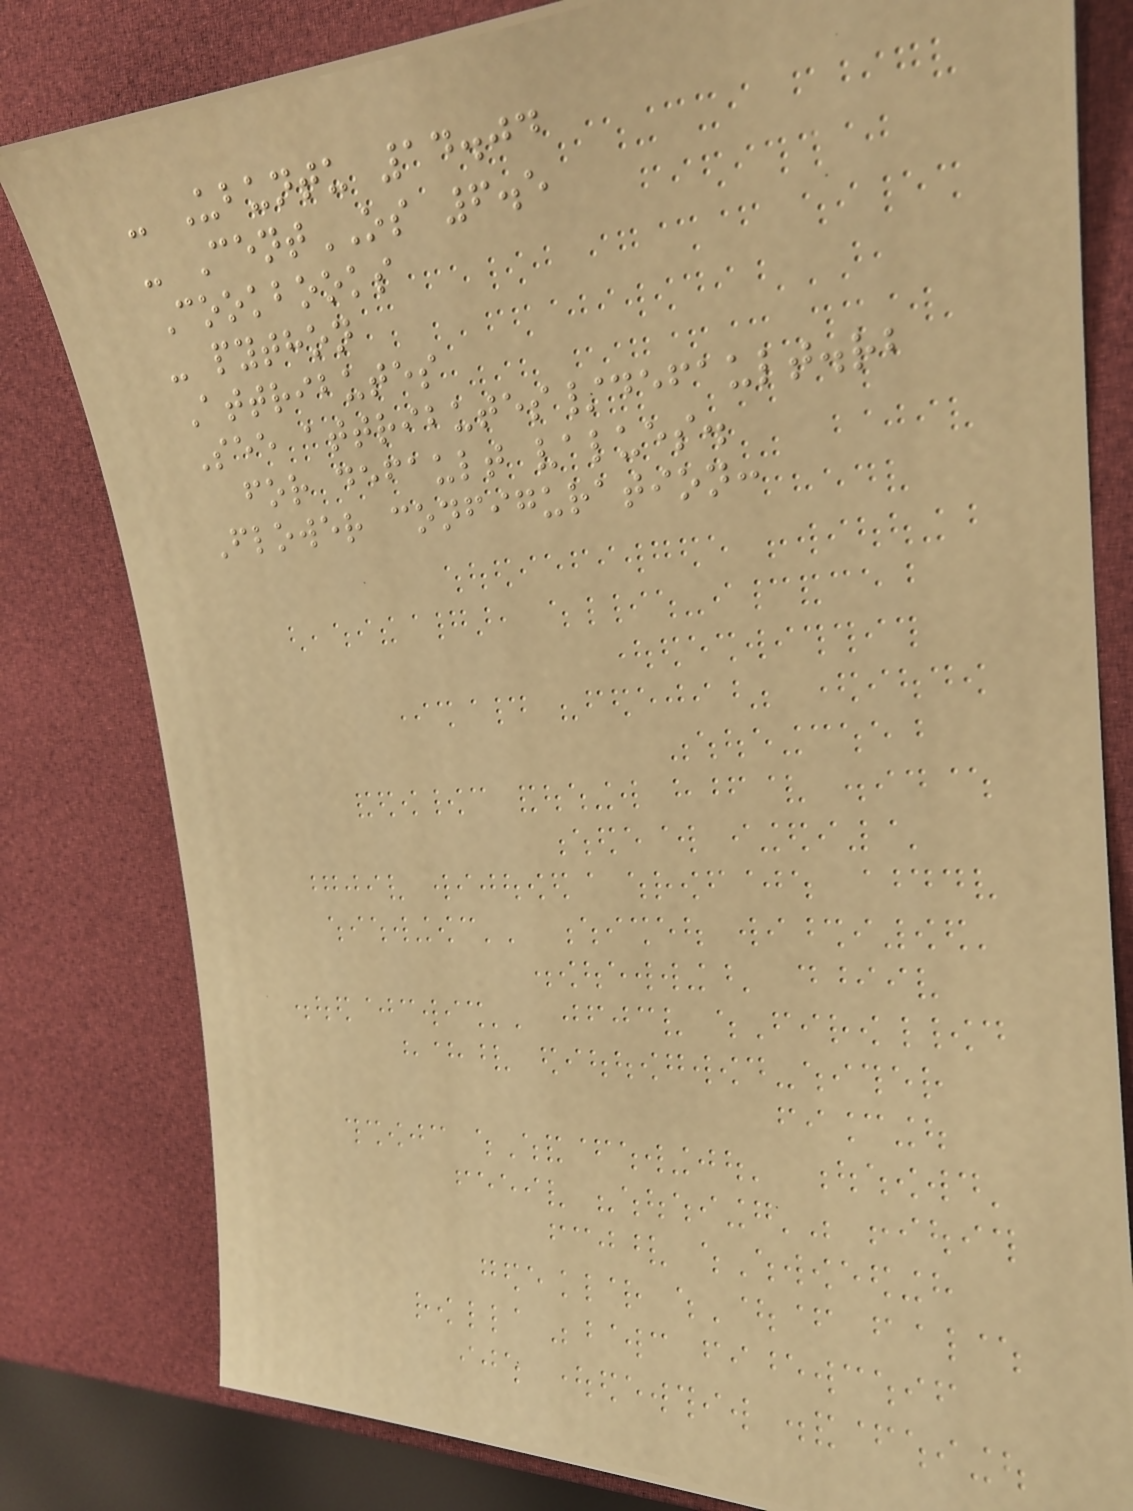- Ubuntu 14.04
- CentOS 6.5
Cookbooks
- python
Attributes
See attributes/default.rb
for default values.
Flower configuration:
